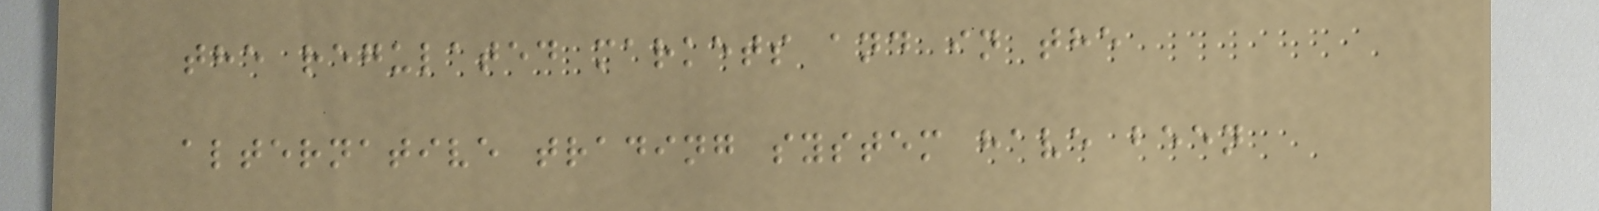the regulated markets and in the
alternative trading system have been
